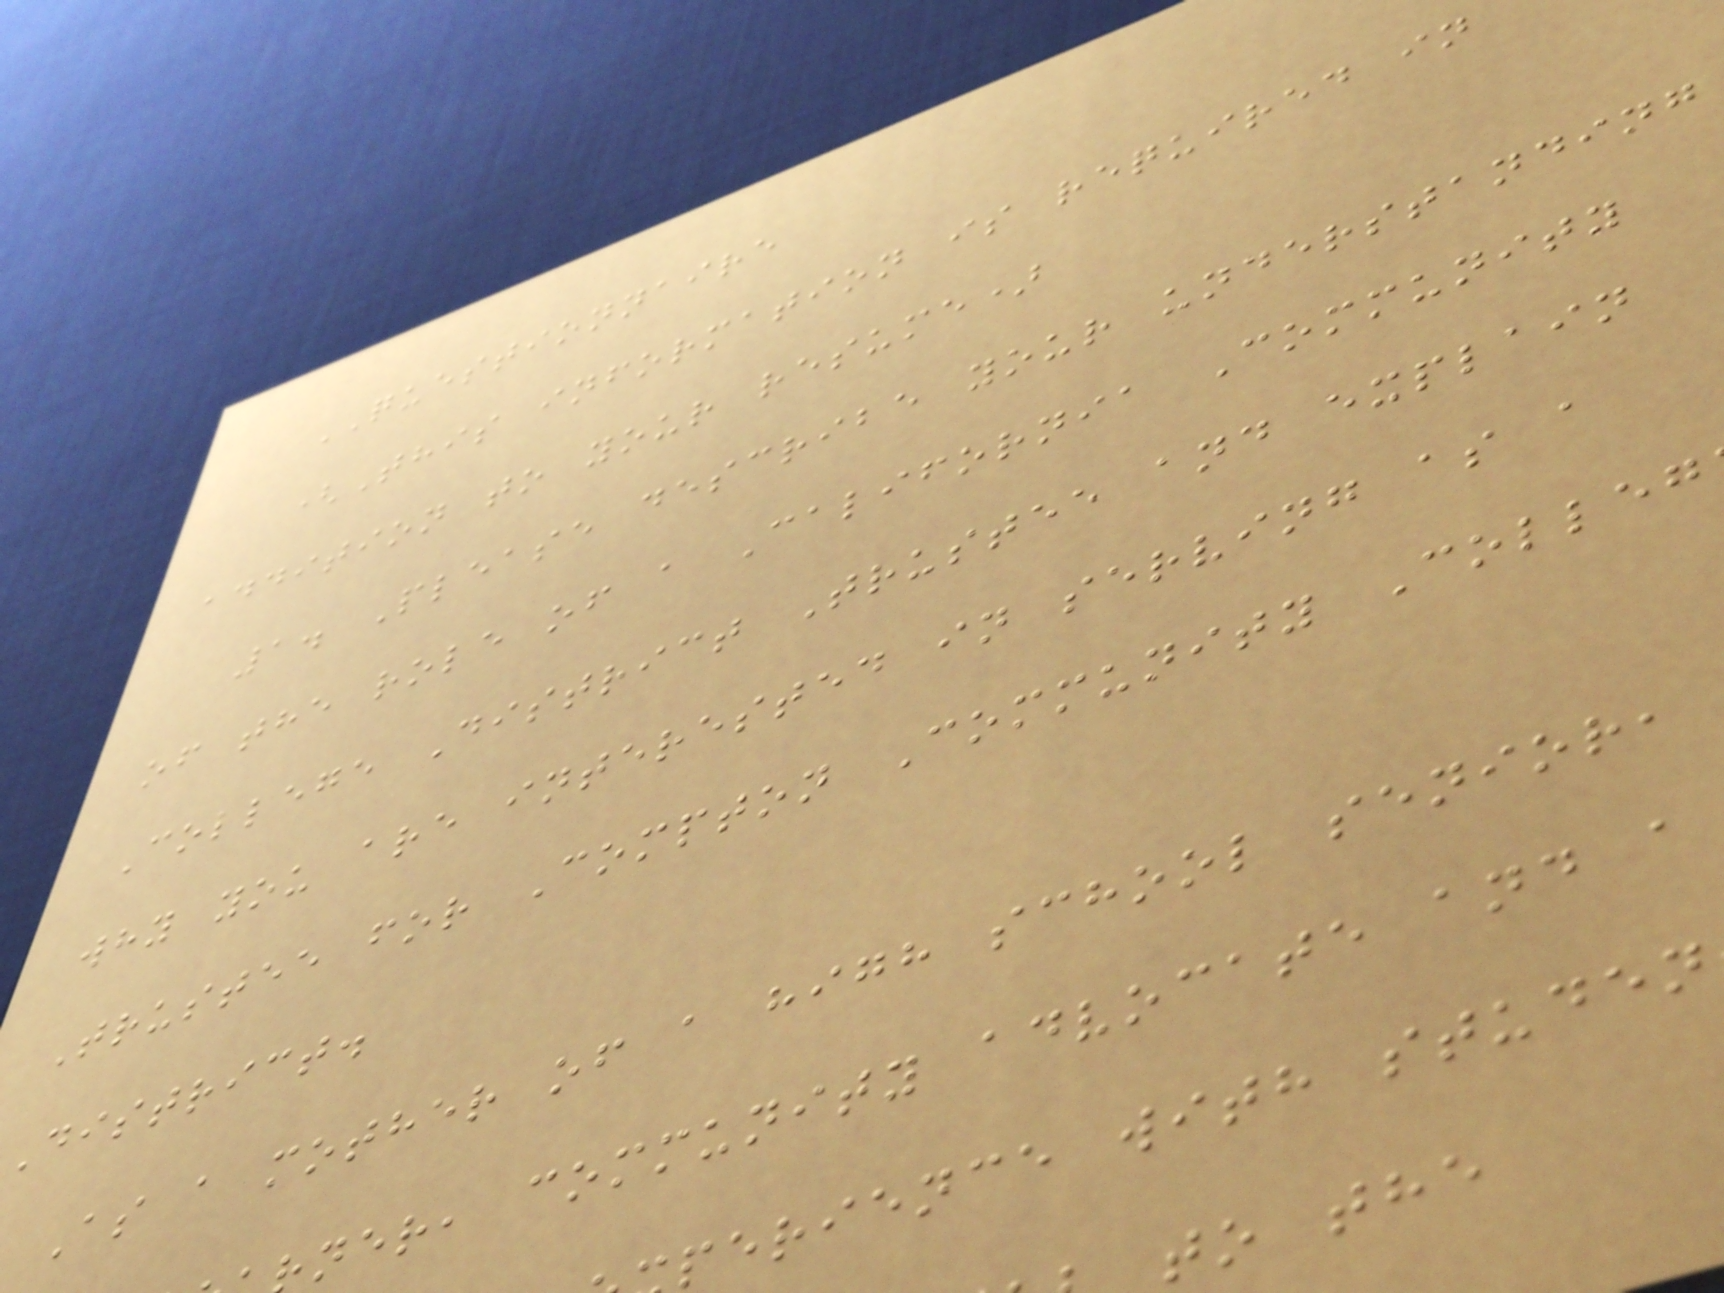QUESTIONNAIRE
(This information is required in
addition to your resume)
1. Please describe your understanding
of the role of a California Community
College District Trustee and explain
why you are interested in serving as a
Trustee for Compton Community Colleg
District.
As a mother of a high school senior,
ner, community advocate and a
perience with studen
